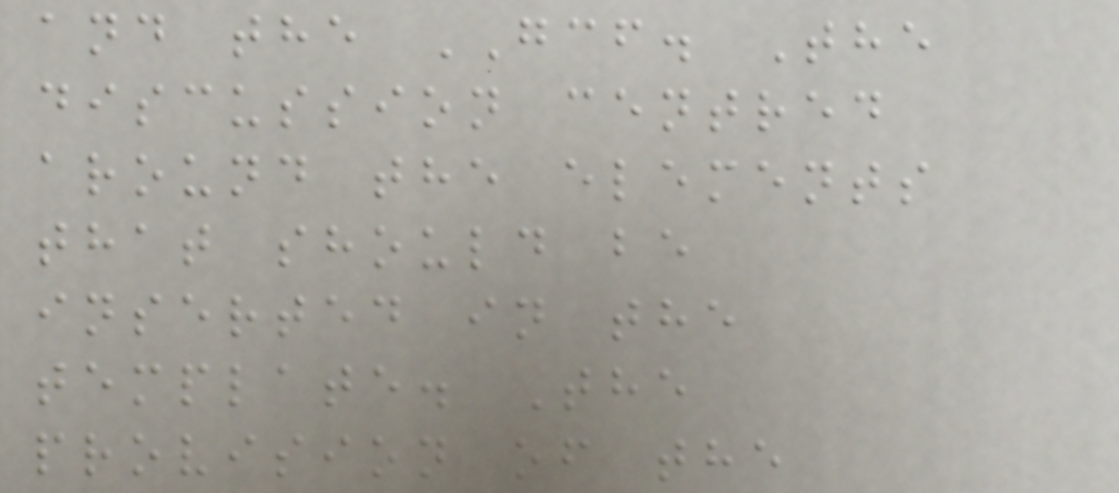and the GCF. The
discussion centred
around the elements
that should be
inserted in the
template. The
provision of the
